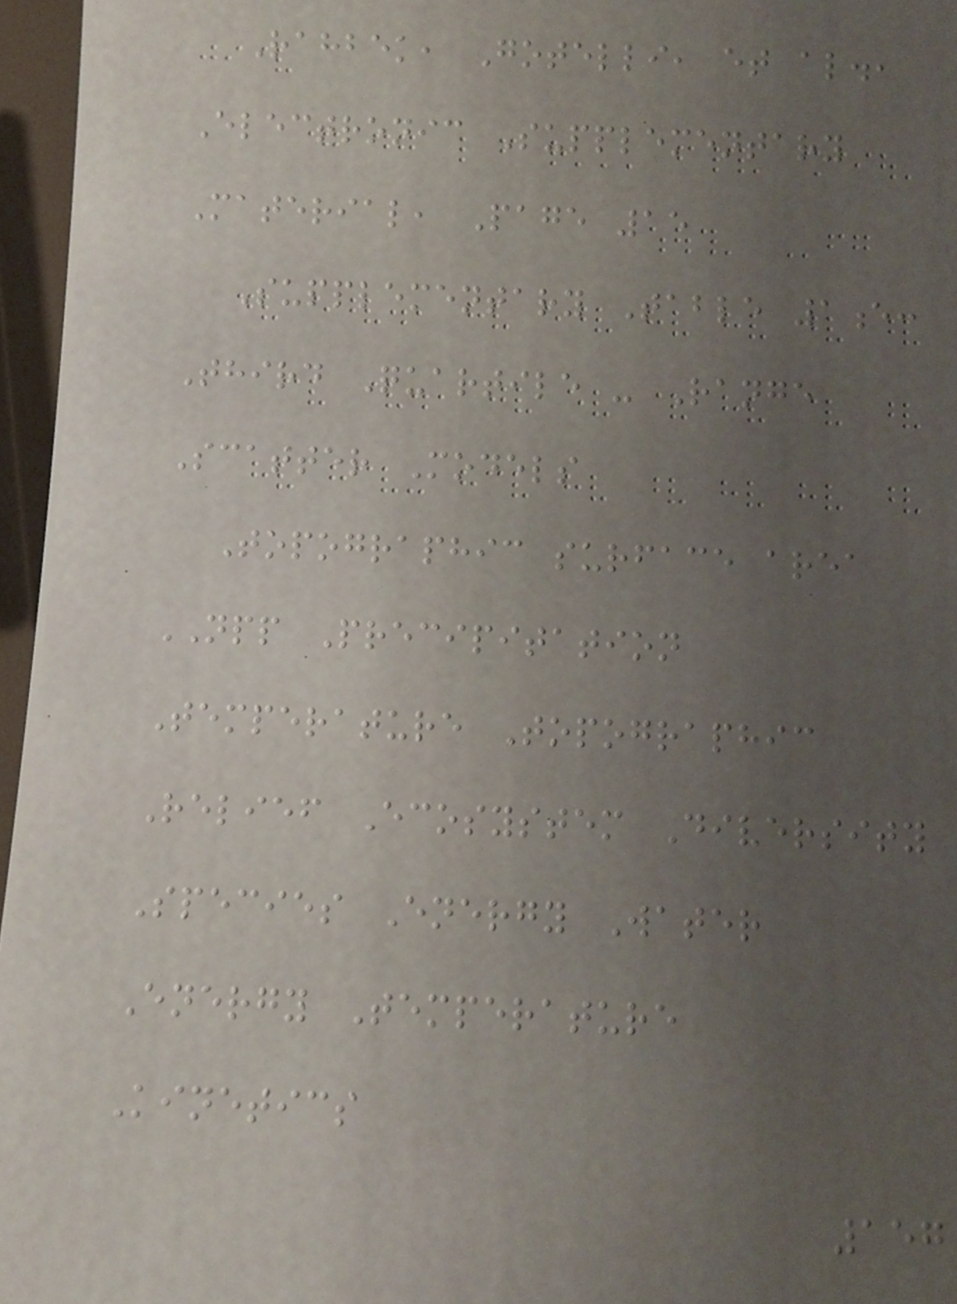Rahbek, Gotelli, et al.,
Electronic Supplementary
Material, Page 15
Supplementary Table 1e:
Third Quartile - Range
Scatter Models
Topographic surface area
NPP Precipitation
Temperature Topographic
Relief Ecosystem Diversity
Species Energy Water
Energy Temperature
Kinetics
157
